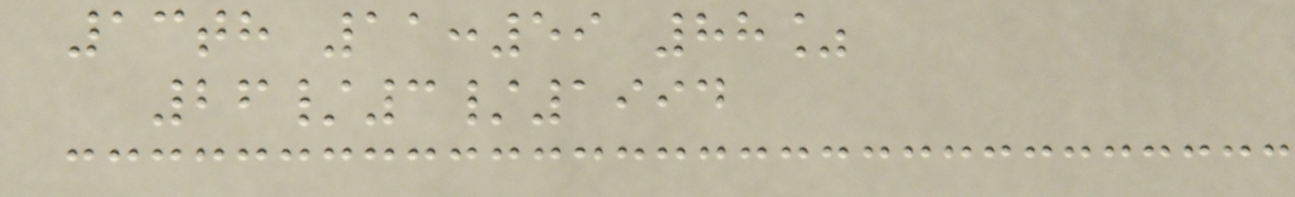13th 11:59 88%
26/3/1994
